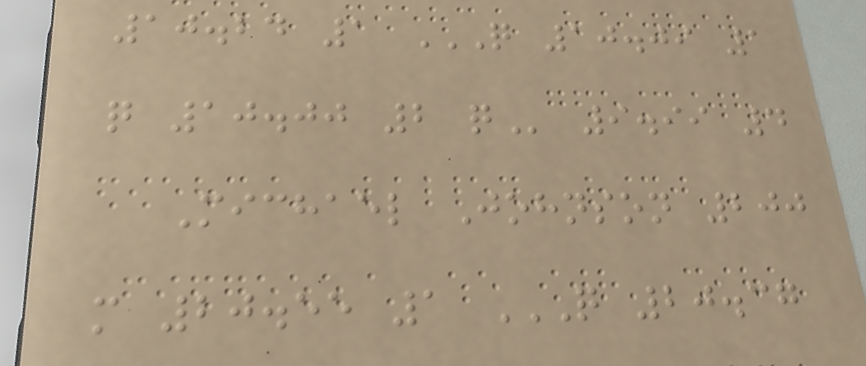10.24 1 Q 10.09 1
Q 10.00 2 Q 9.99 4
Michael Johnson 200
m 20.55 1 Q 20.37
